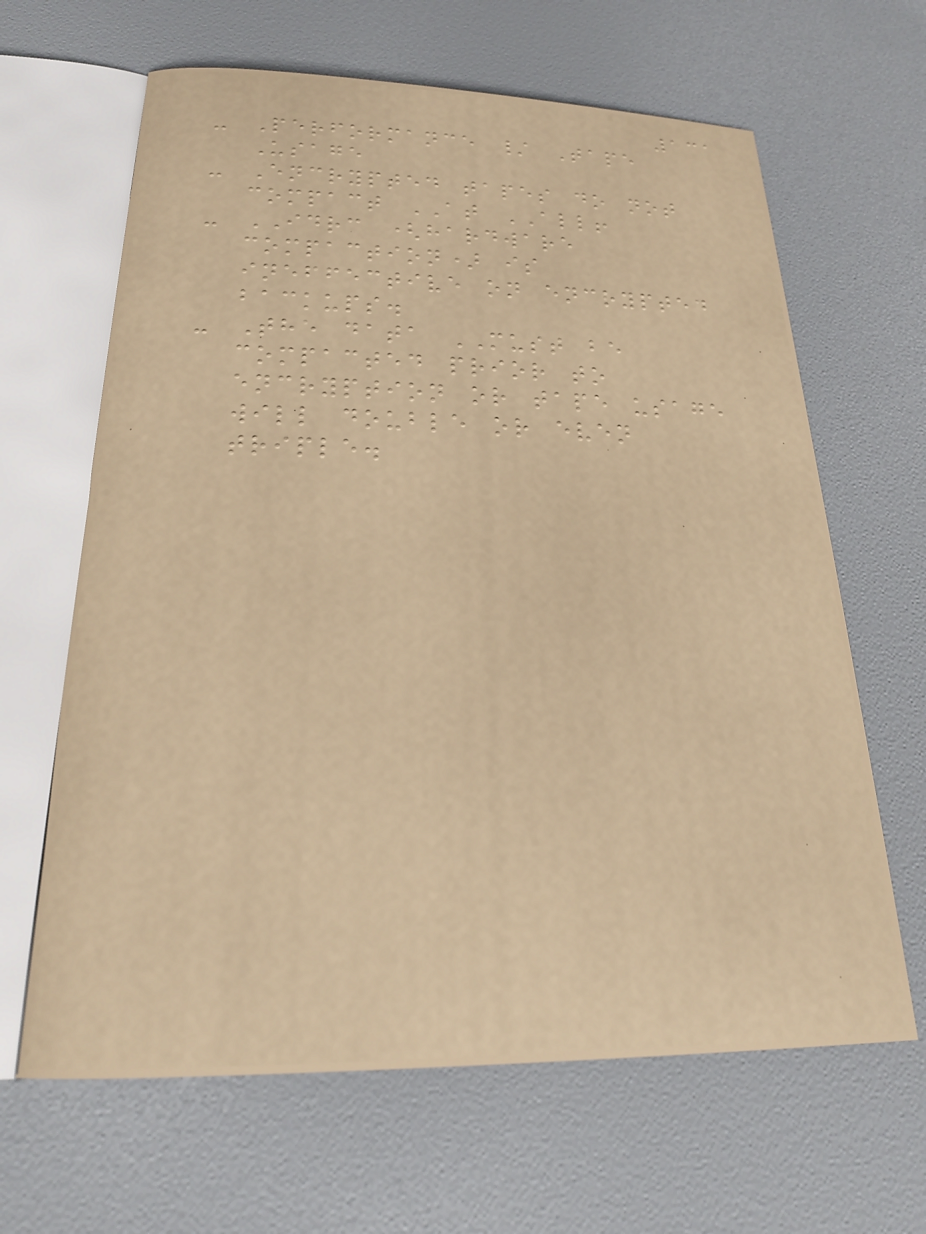131
- Performance / Tape
Usage
- Encrypted tapes do not
compact AT ALL!
- IDRC (hardware
compaction) is
ineffective on encrypted
backups.
- The data MUST be
compacted prior to
encryption or tape usage
will double or even
triple.
